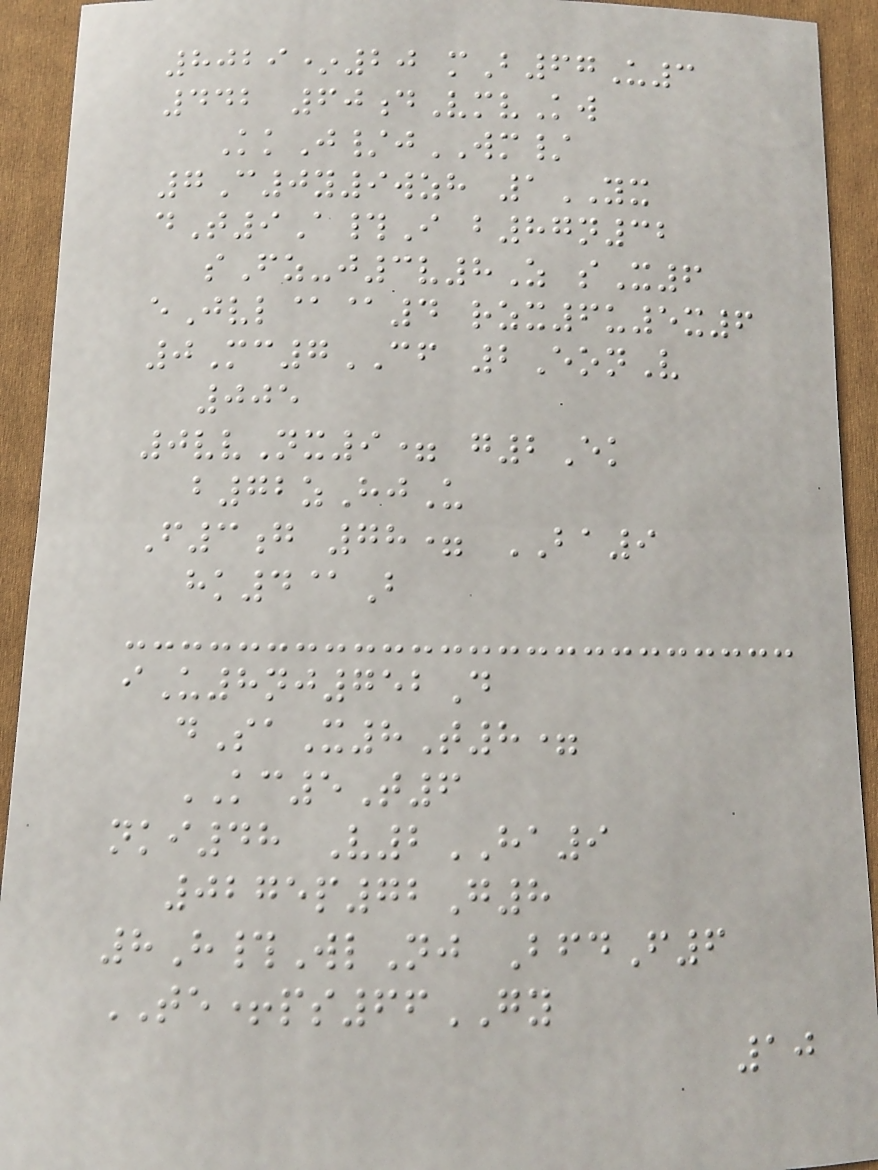8029*20 mB67U3
442 60dVmvKw
KkJ/jWM/
7C0y9wzh 1YX
dT9A#I b87n32
sFz-j3v8Z sX6
eJvl@@4 rzx6u5x6
0Mc7CF 2EonV
005
0vvNx9= g2Ek
b72zHjU
F3g 78= BA9
hk4@B
iU8nj752D
dSaX8T8=
KC5T6
nki48 V2HA9
0275p72G8
8H#WlNj BfdF6
TE+ps66GY
10
